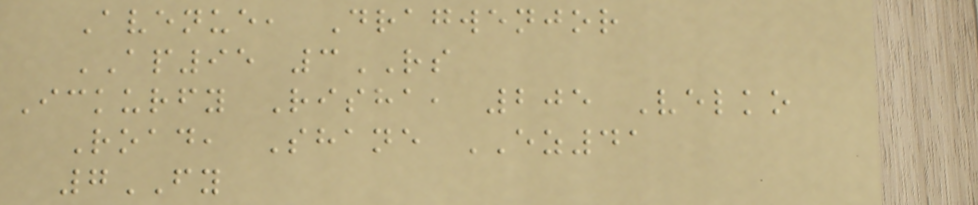Avenue, Dragwenjor
AP95 3RS
Ickurfy Risha, 205 Velko
Road, Shane EZ41
7FY
